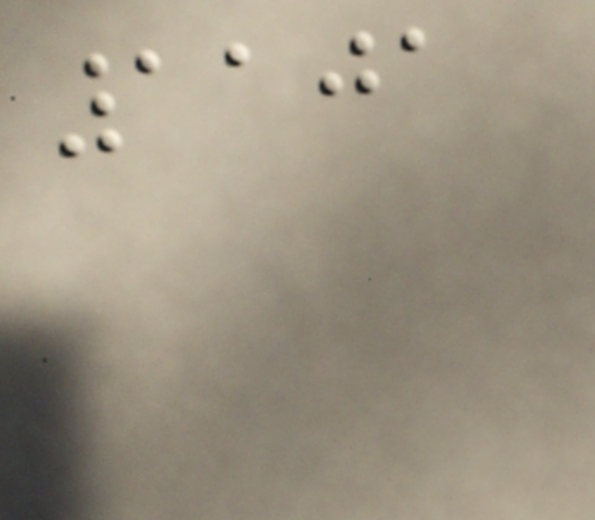1101
